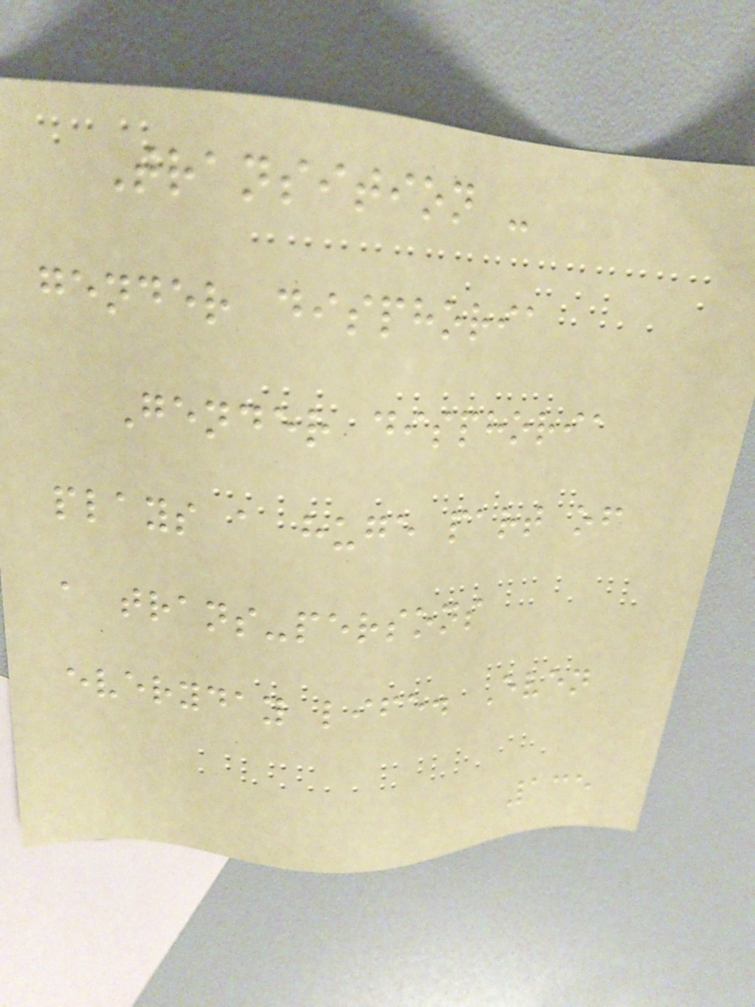Transition -
gender disphoria
Gender disphoria
plays a huge part of
a trans-persons
everyday life. Even
135
